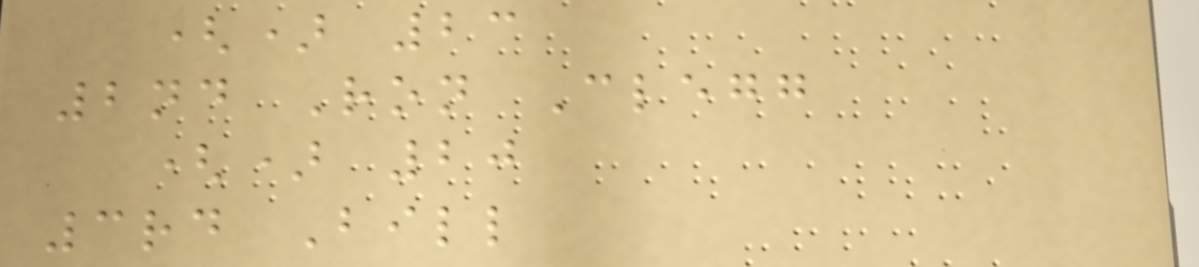() 23
2nd Ron Clegg
() 20
3rd Bill
